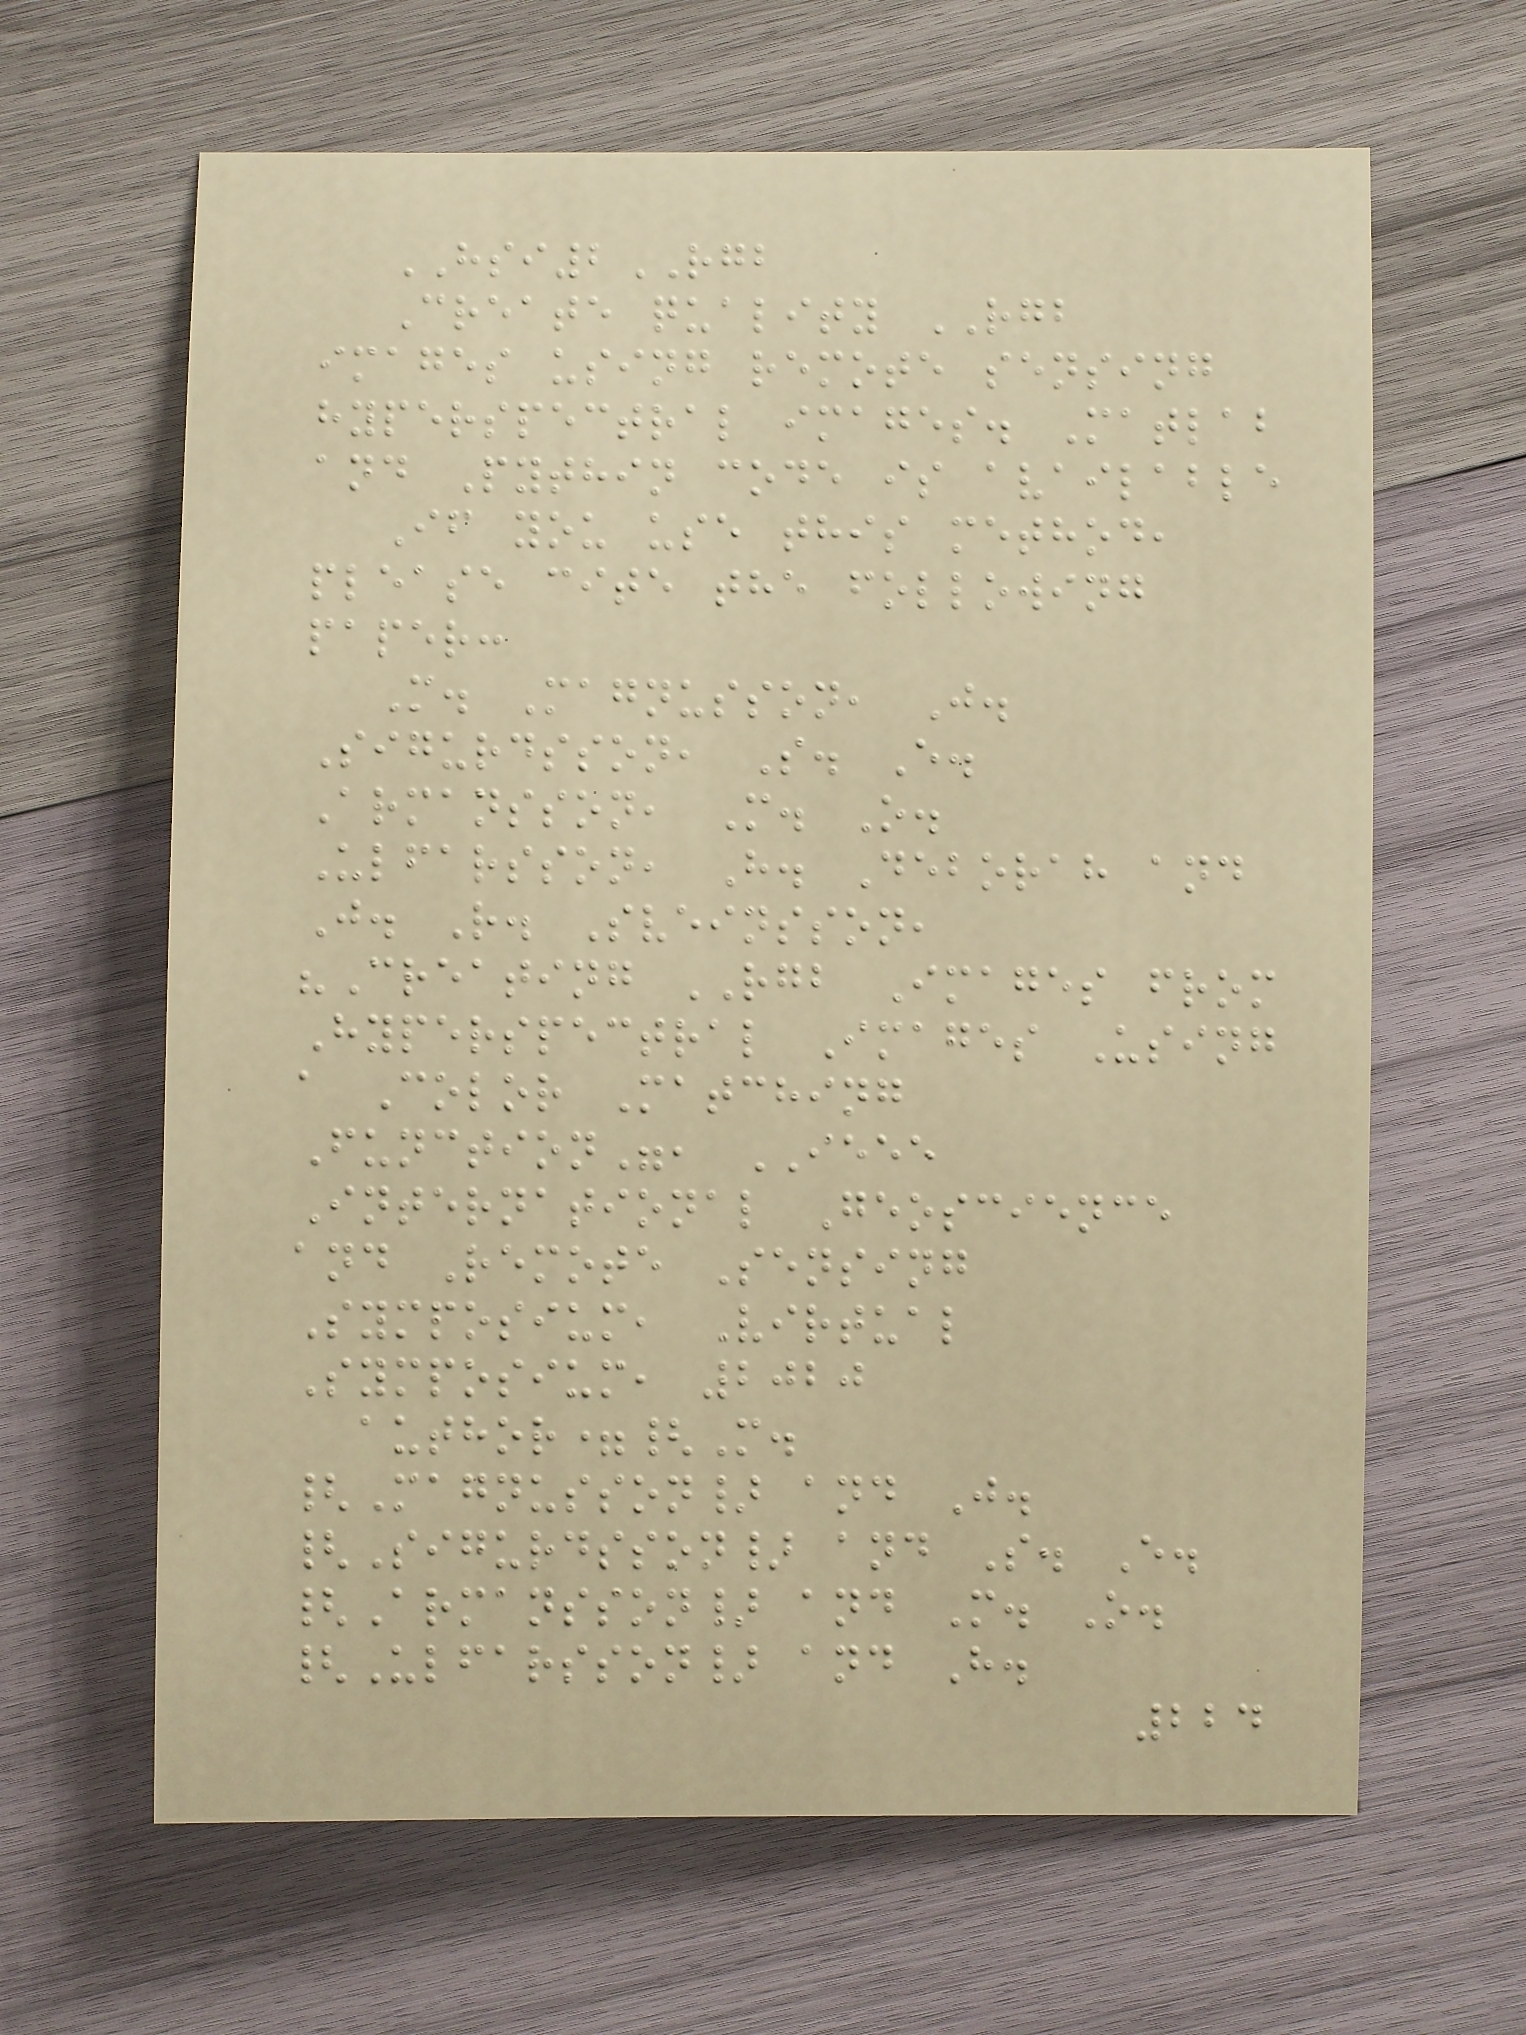HSI2RGB
Create quality RGB
images using remote sensing
hyperspectral images. Matlab
and Pythin code is available
If you use this method,
please cite the following
paper:
M. Magnusson, J.
Sigurdsson, S. E.
Armansson, M. O.
Ulfarsson, H. Deborah and
J. R. Sveinsson,
"Creating RGB Images from
Hyperspectral Images Using
a Color Matching
Function", IEEE
International Geoscience
and Remote Sensing
Symposium, Virtual
Symposium, 2020
author={M.
{Magnusson} and J.
{Sigurdsson} and S. E.
{Armansson} and M. O.
{Ulfarsson} and H.
224
